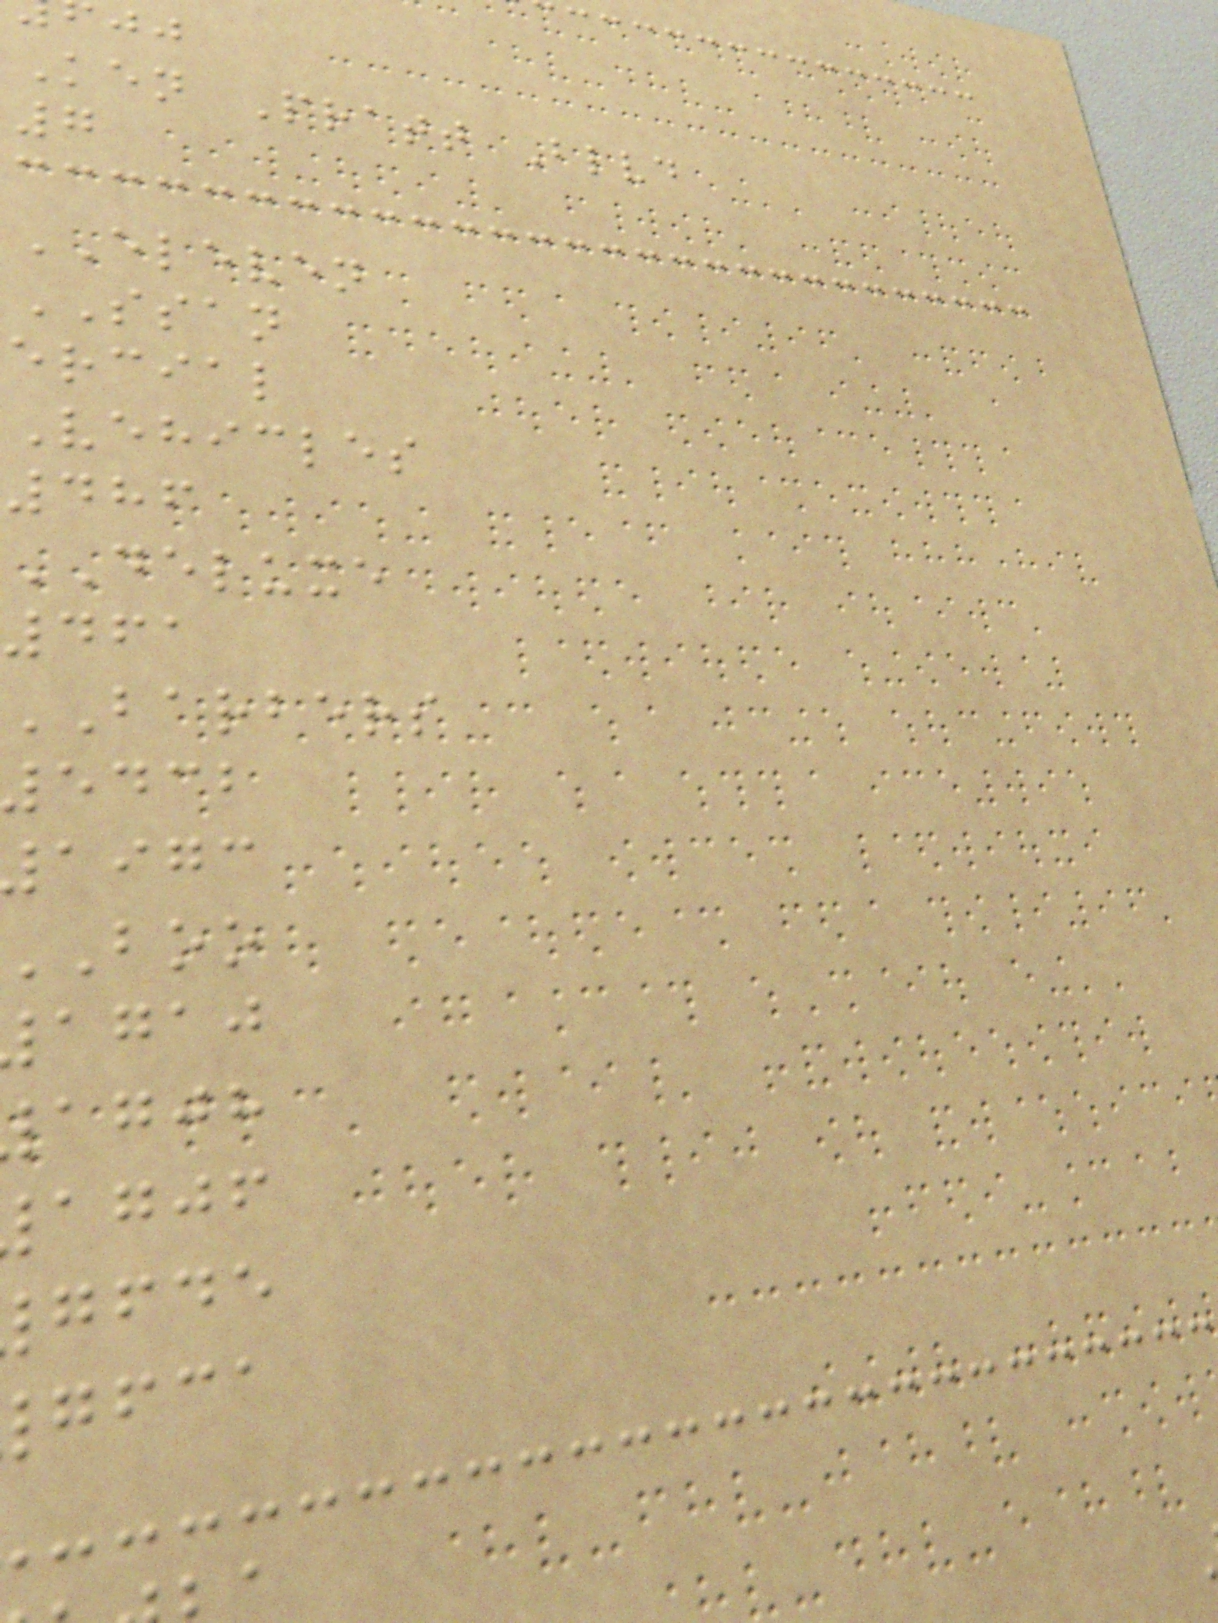Ken Pratt Blvd
7
ELEVEN
SSAN
ercial
Vehicles
486
DELUXE
461
BARBERS
edcb
aigc
agaj
agjh
agjf
gfde
gfca
